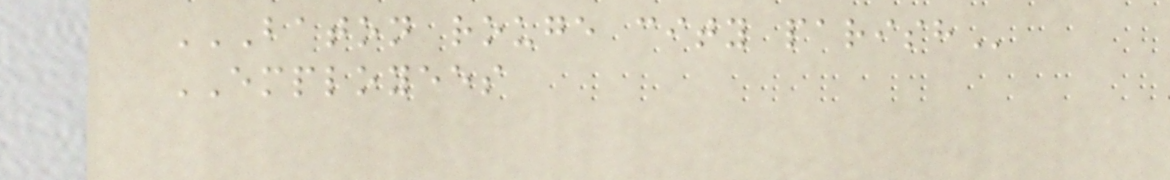BATON ROUGE CITY PARISH
EMPLOYEES
